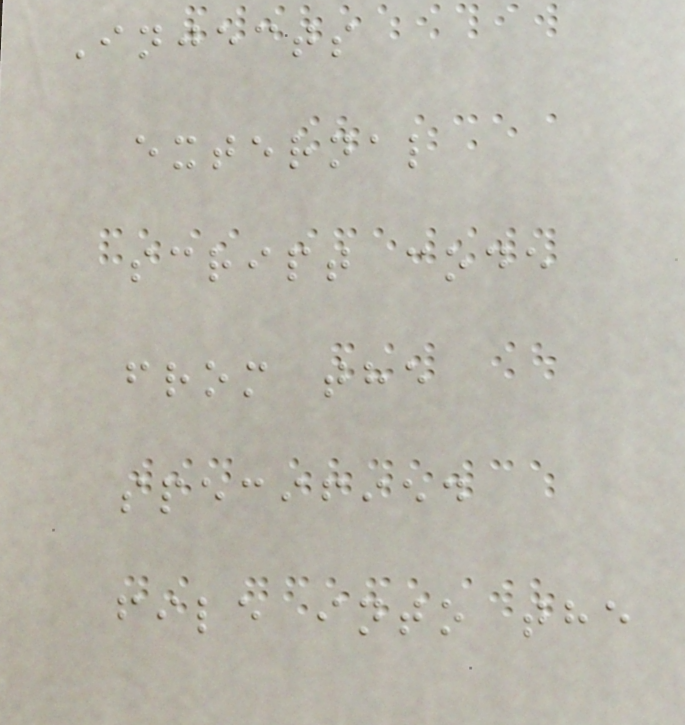Injects
external
script code
from the
specified
file into the
